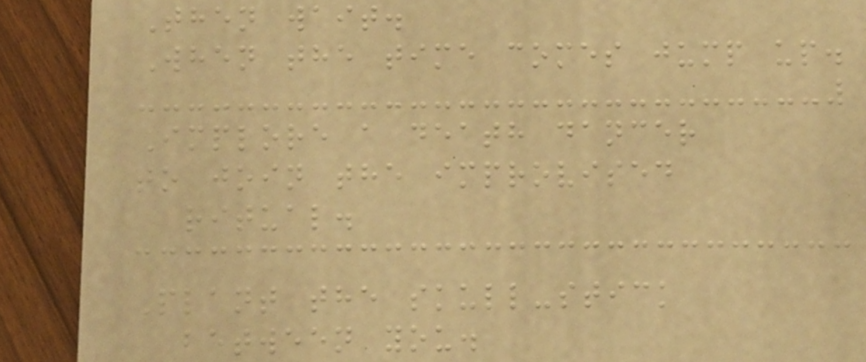Then wait.
When the time comes jump up.
Implore a death dancer
to join the improvised
ritual.
Plant the skull-stick
between you.
